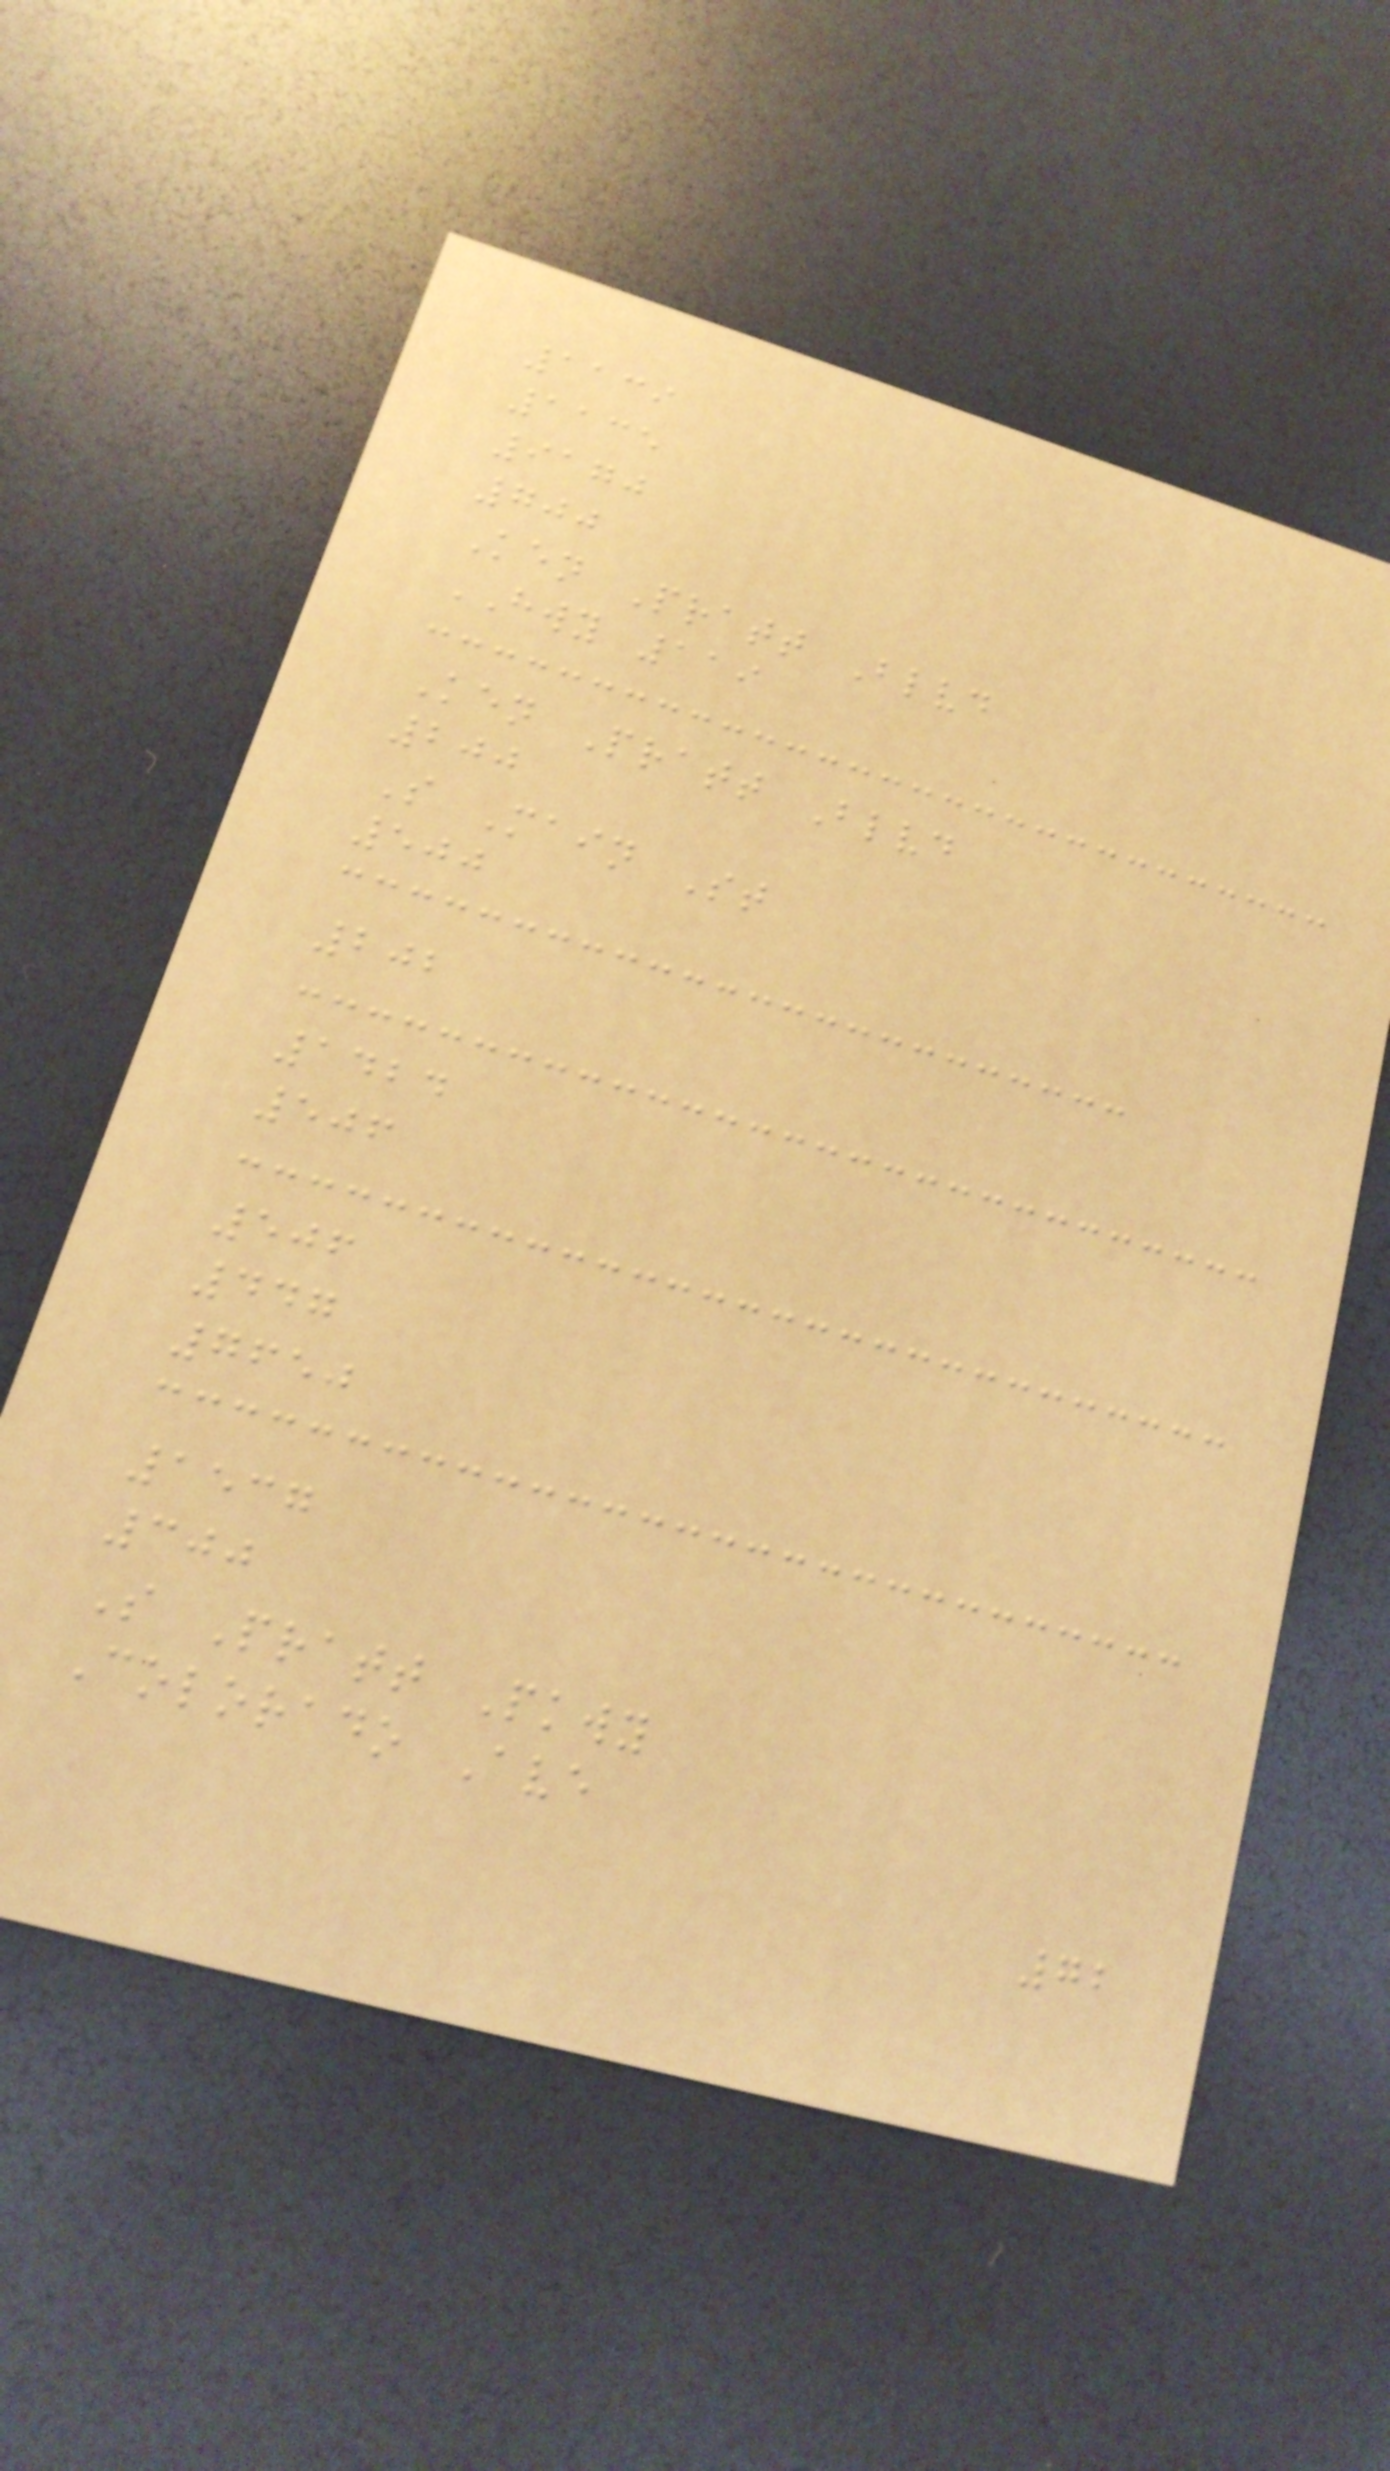1139
1135
9170
700
Ken Pratt Blvd
HWY 119
Ken Pratt Blvd
200
S Main St
500
202
1424
506
506
447
7650
1537
300
S Pratt Pkwy
Colorado Ave
72
